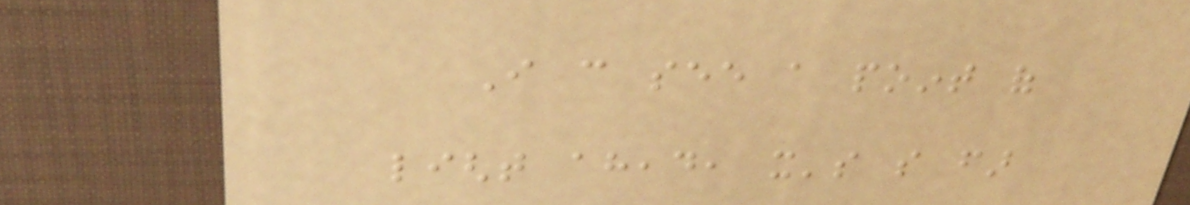I can see a point of
light ahead, it's so far
